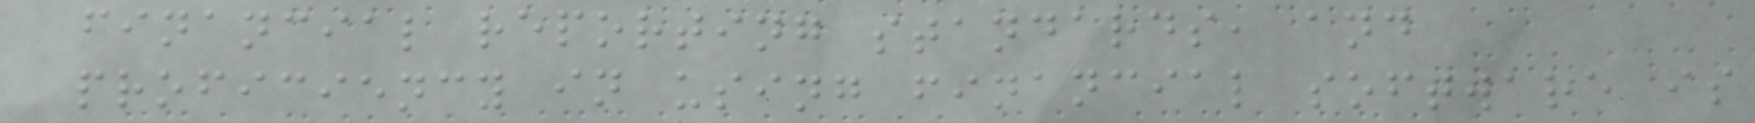financial reporting standards, and
proficiency in using financial software is
